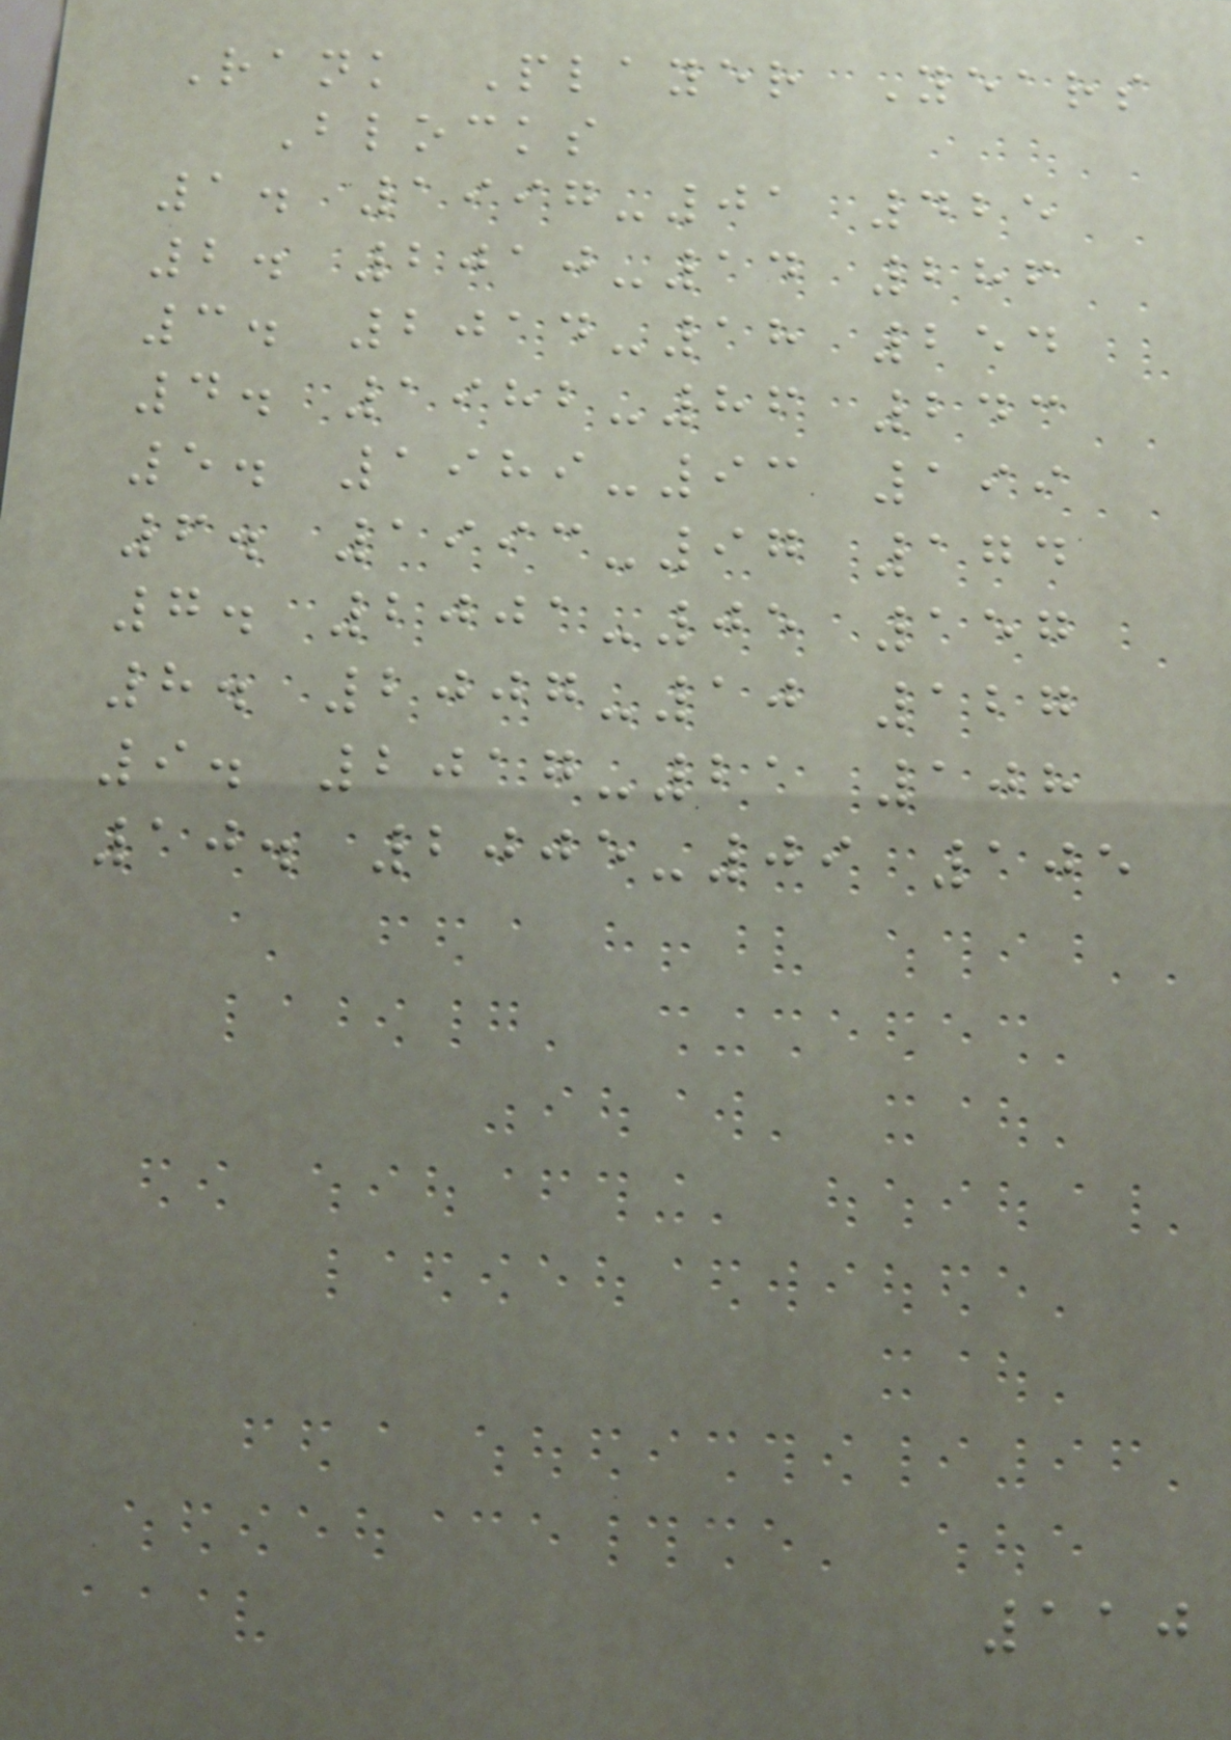Rank Player Years
Blocks
1. 1997-01 425
2. 2010-14 286
3. 2014-18 254
4. 1982-86 243
5. 1989-93 199
6. 1993-97 174
7. 2001-05 157
8. 2007-10 127
9. 2017-21 108
10. 2005-09 105
110
